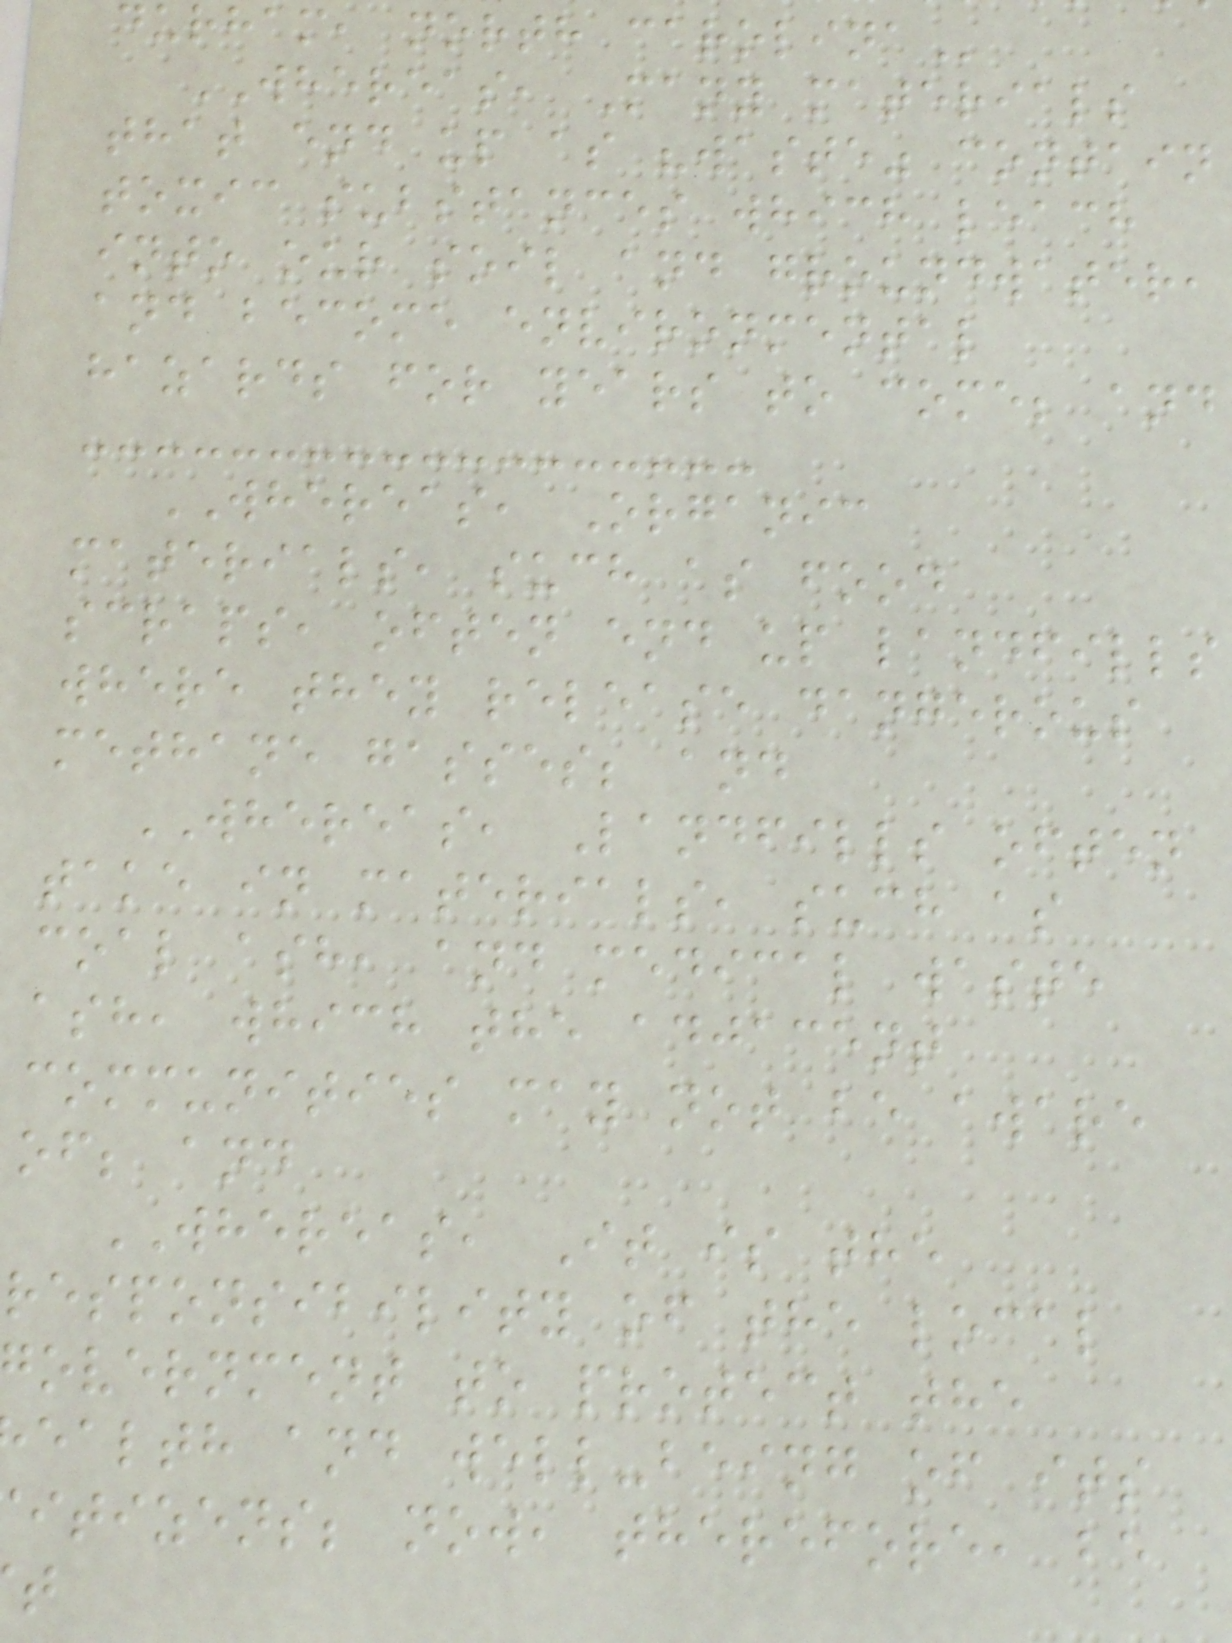durham, north
WHEREAS, Many materials
that end up as "waste" contain
toxic substances which leach
into our soil and groundwater,
and become environmental
hazards for years to come; and
WHEREAS, Organic
materials, such as food
scraps, often end up landfills
where they release dangerous
methane gasses; and
WHEREAS, Landfills often
take in materials, such as
coal ash, and medical waste
ash, which the adjacent
communities may not be aware
of; and
WHEREAS, It is the
responsibility of the local
overnment to protect the
ealth and well-being of its
itizens; now, therefore, be
